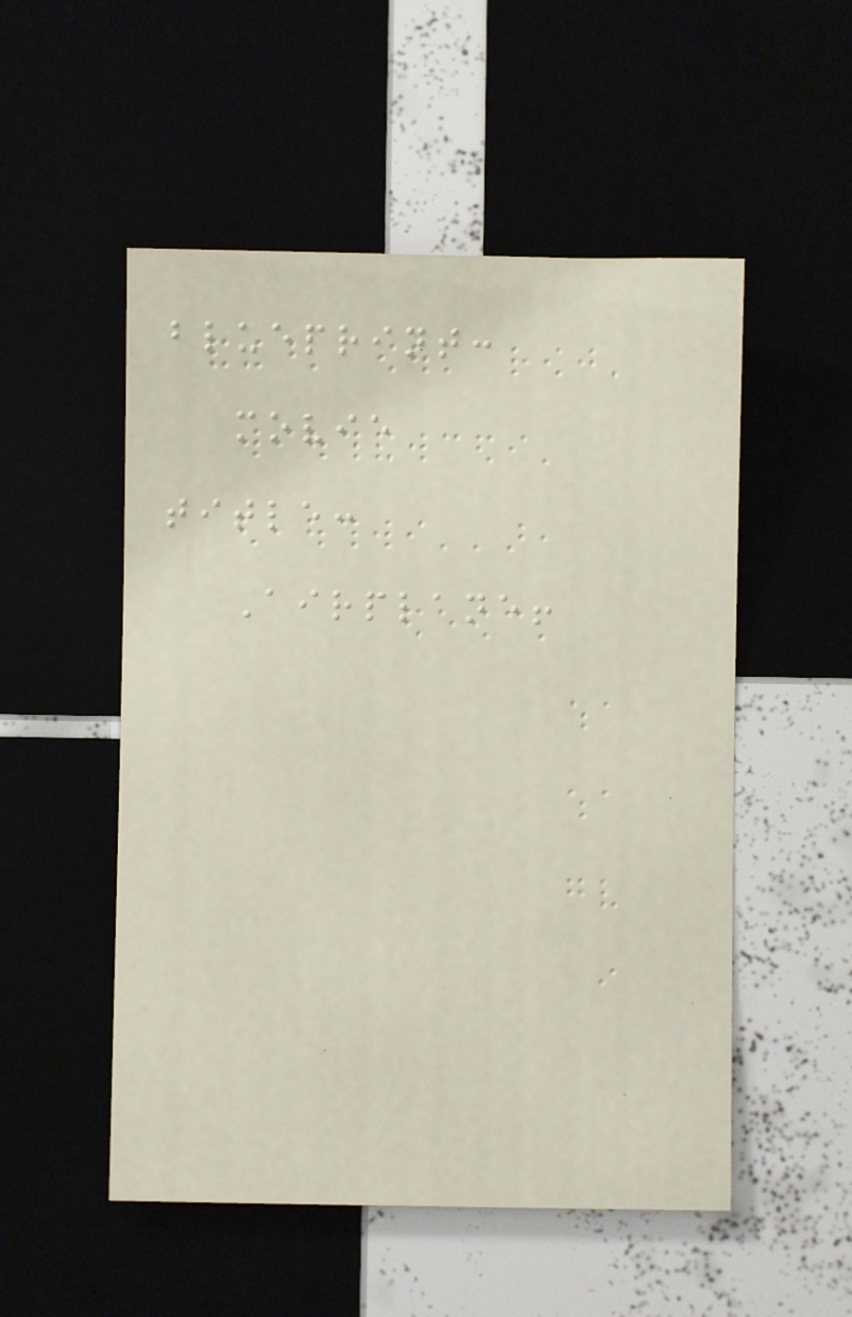blueprint:
movie
title:
Airplane!
